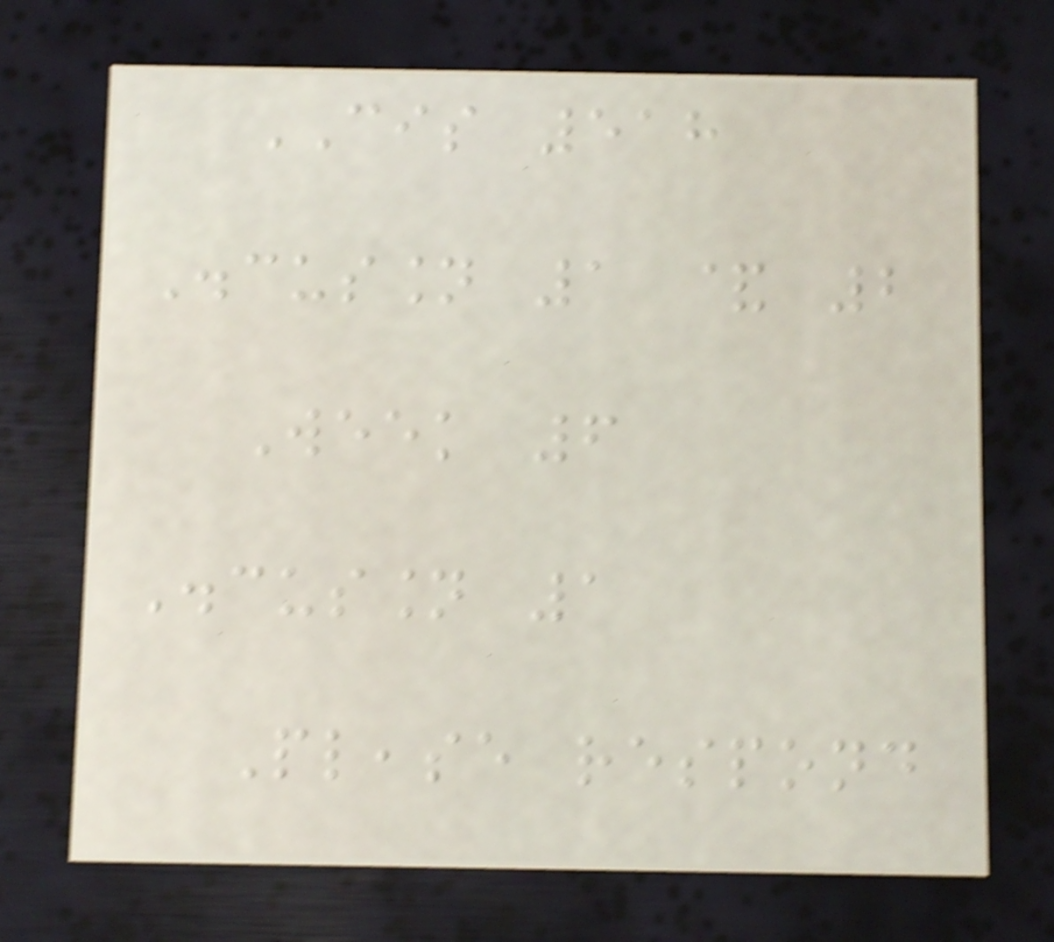CIS 518
Discussion 1 & 2
Week 6
Discussion 1
Please respond
